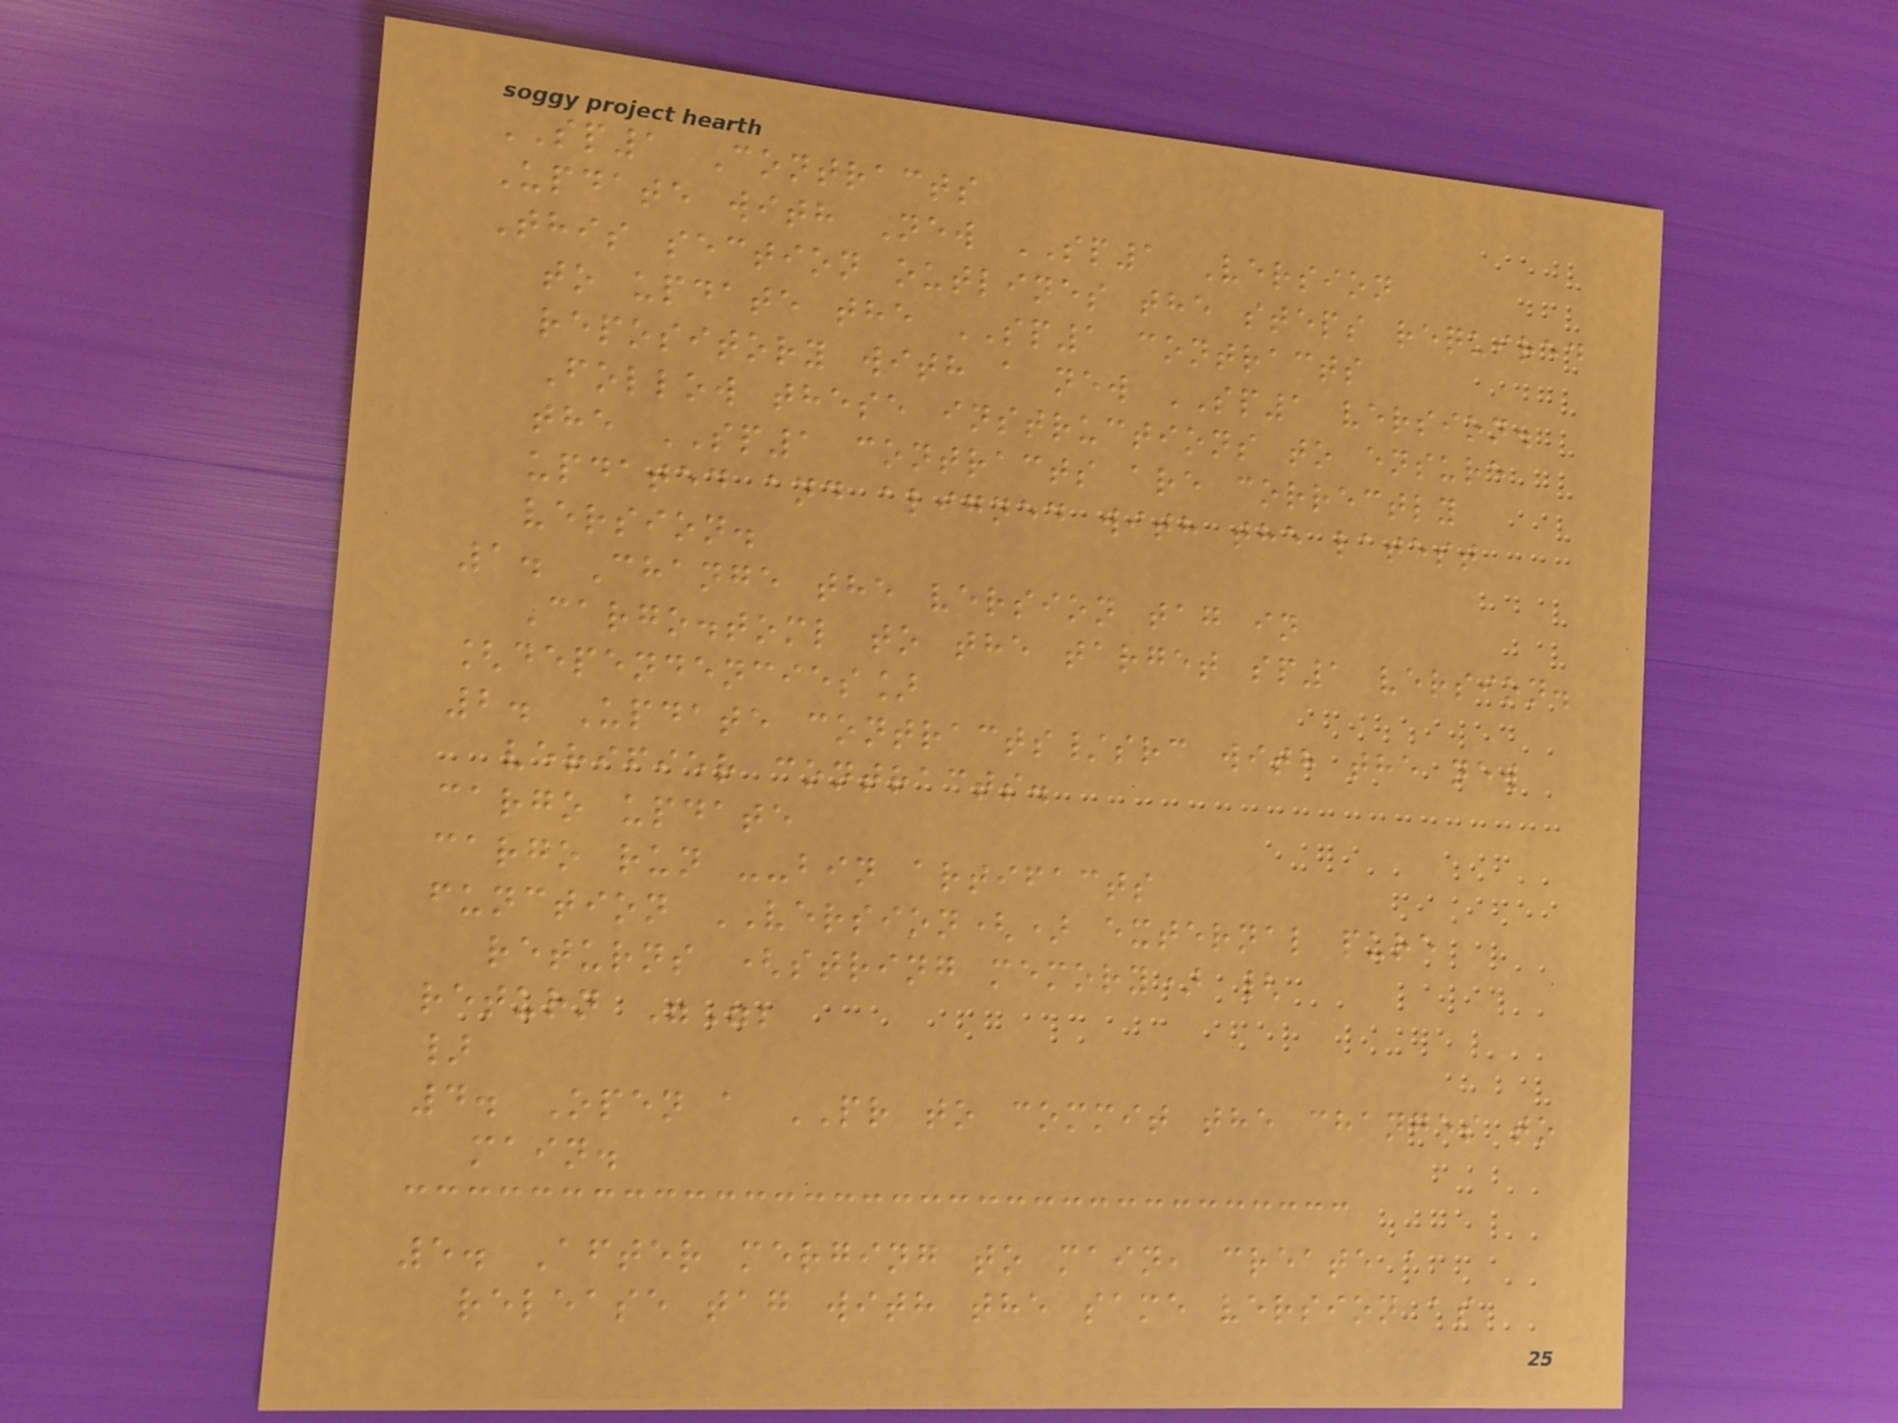SP1 Contracts
Update with New SP1 Version
This section outlines the steps required
to update the SP1 contracts
repository with a new SP1 version.
Follow these instructions to ensure
the SP1 contracts are correctly
updated and aligned with the latest
version.
1. Change the version tag in
Cargo.toml to the target sp1 version.
[dependencies]
2. Update contracts/src with the new
verifier contracts.
cargo update
cargo run --bin artifacts
function VERSION() external pure
returns (string memory) {
return "";
}
4. Open a PR to commit the changes to
main.
5. After merging to main, create a
release tag with the same version as
